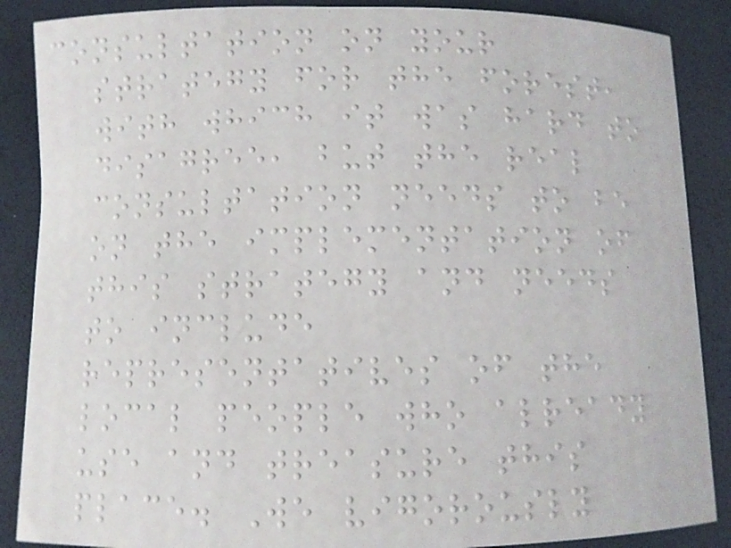consultation on your
strategy for the forest,
with which it was hard to
disagree, but the real
consultation needs to be
on the implementation of
this strategy and needs
to include
representatives of the
local people who already
use and treasure this
place. We vigorously
